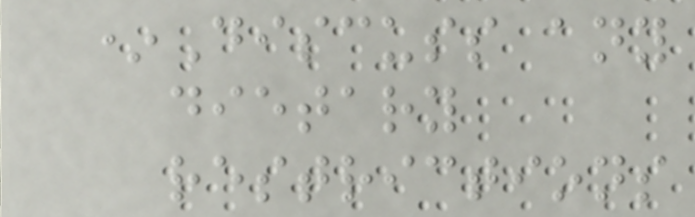*Discuss any
dietary
restrictions
